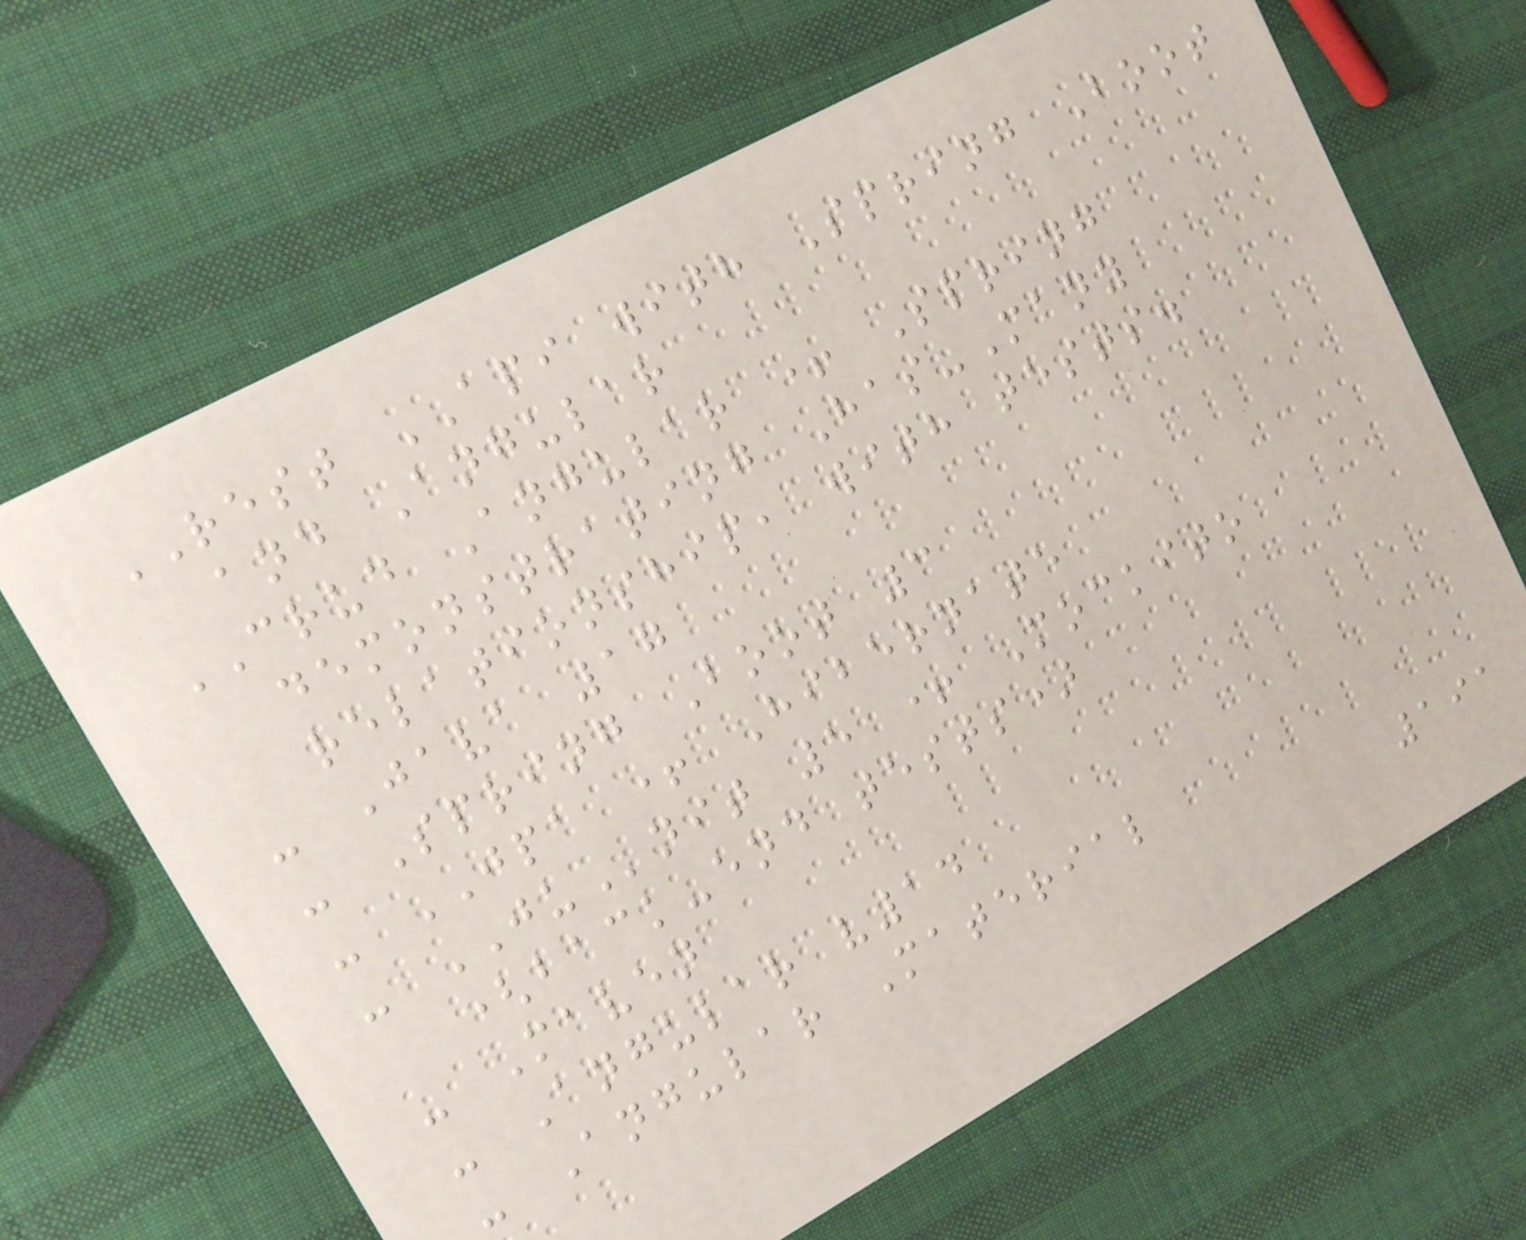REST API with Spring Boot
and Angular
CRUD Angular + Spring
demonstrating Has-Many
relationship, with tests.
- Java 17
- Spring Boot 3
- JPA + Hibernate
- JUnit 5 + Mockito
(back-end tests)
- Maven
- Angular v14
- Angular Material
191
